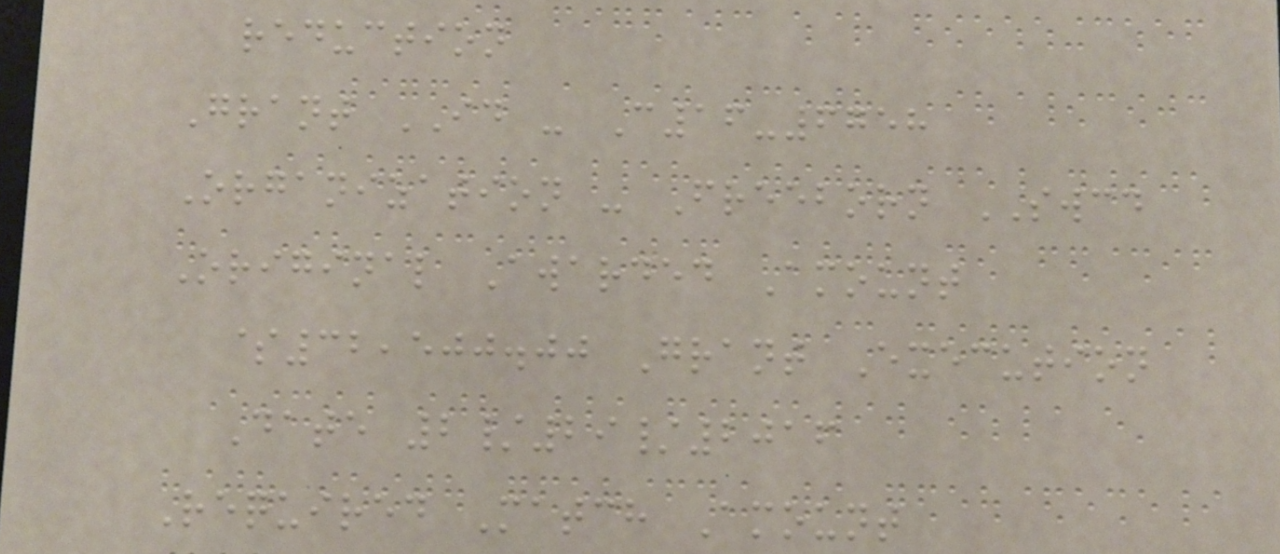reduction
Grant ID - C16-6758
Organization - Freeborn SWCD
Original Awarded Amount
$32,500.00 Grant Execution
Date 2/29/2016
Required Match Amount
